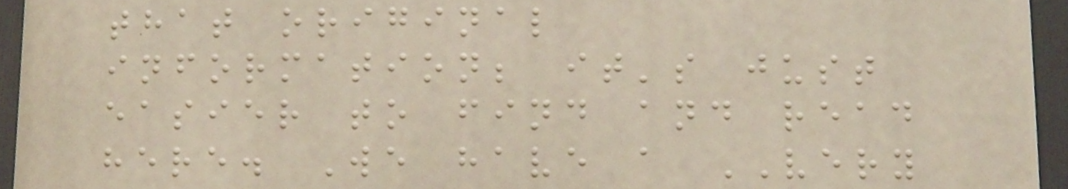that original
information; it's just
easier to find and read
here. We have a VERY
